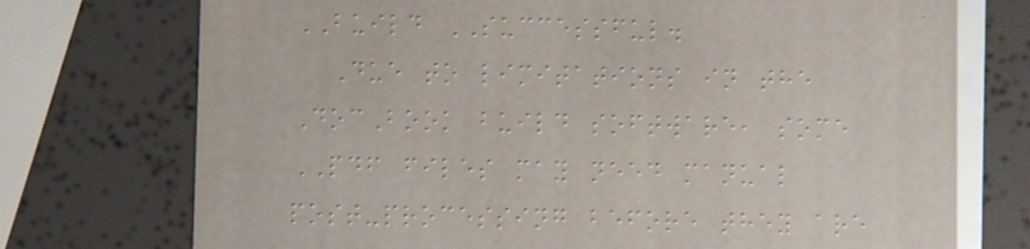BUILD SUCCESSFUL.
Due to limitations in the
DocBook build software, some
PDF files may need manual
post-processing before they are
